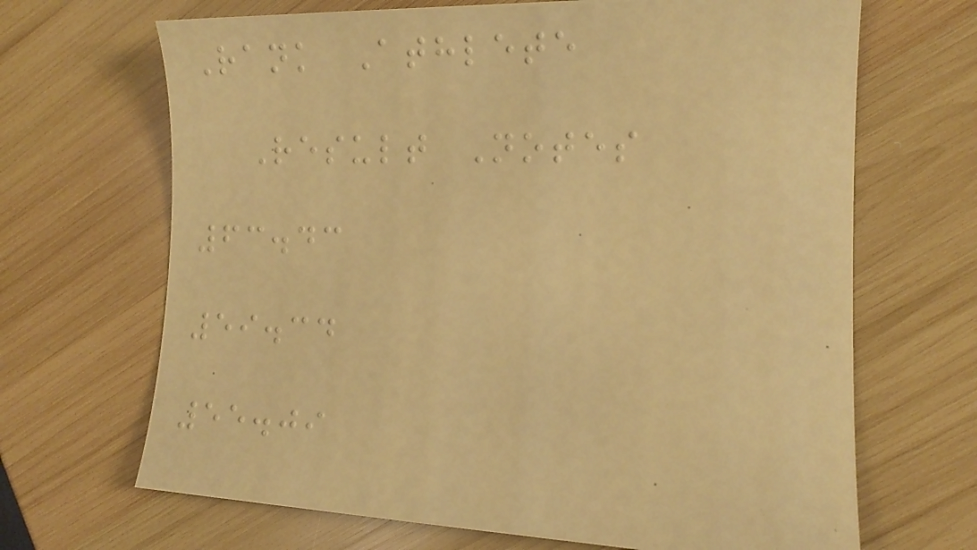Rank Athlete
Result Notes
63.43
59.34
55.09
